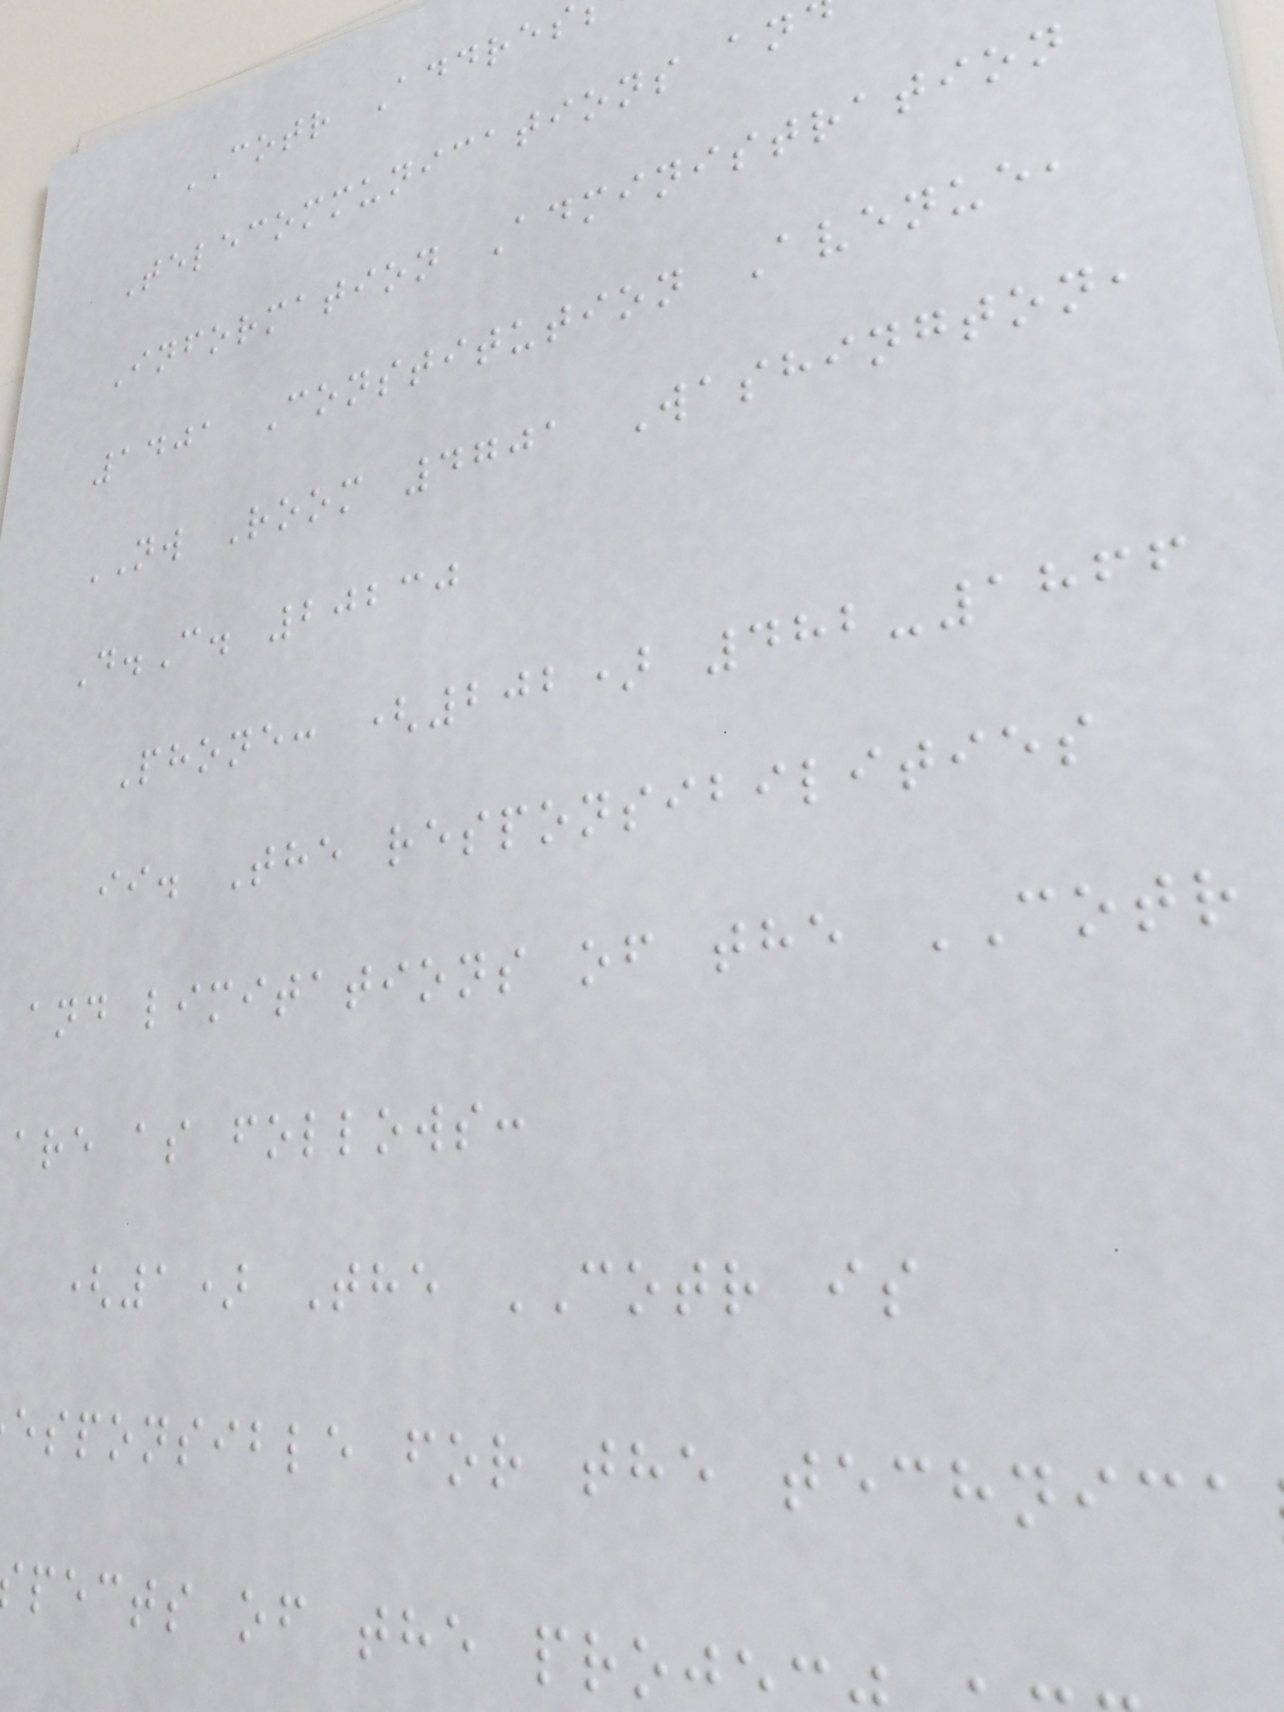COTR Addres
Telecommunications an
Information Administration
1401 Constitution Avenue,
NW Room 4701 Washington,
D.C. 20230
Phone: (202) 482-1866
ii. The responsibilities
and limitations of the COTR
are as follows:
(1) The COTR is
esponsible for the technica
pects of the proj
